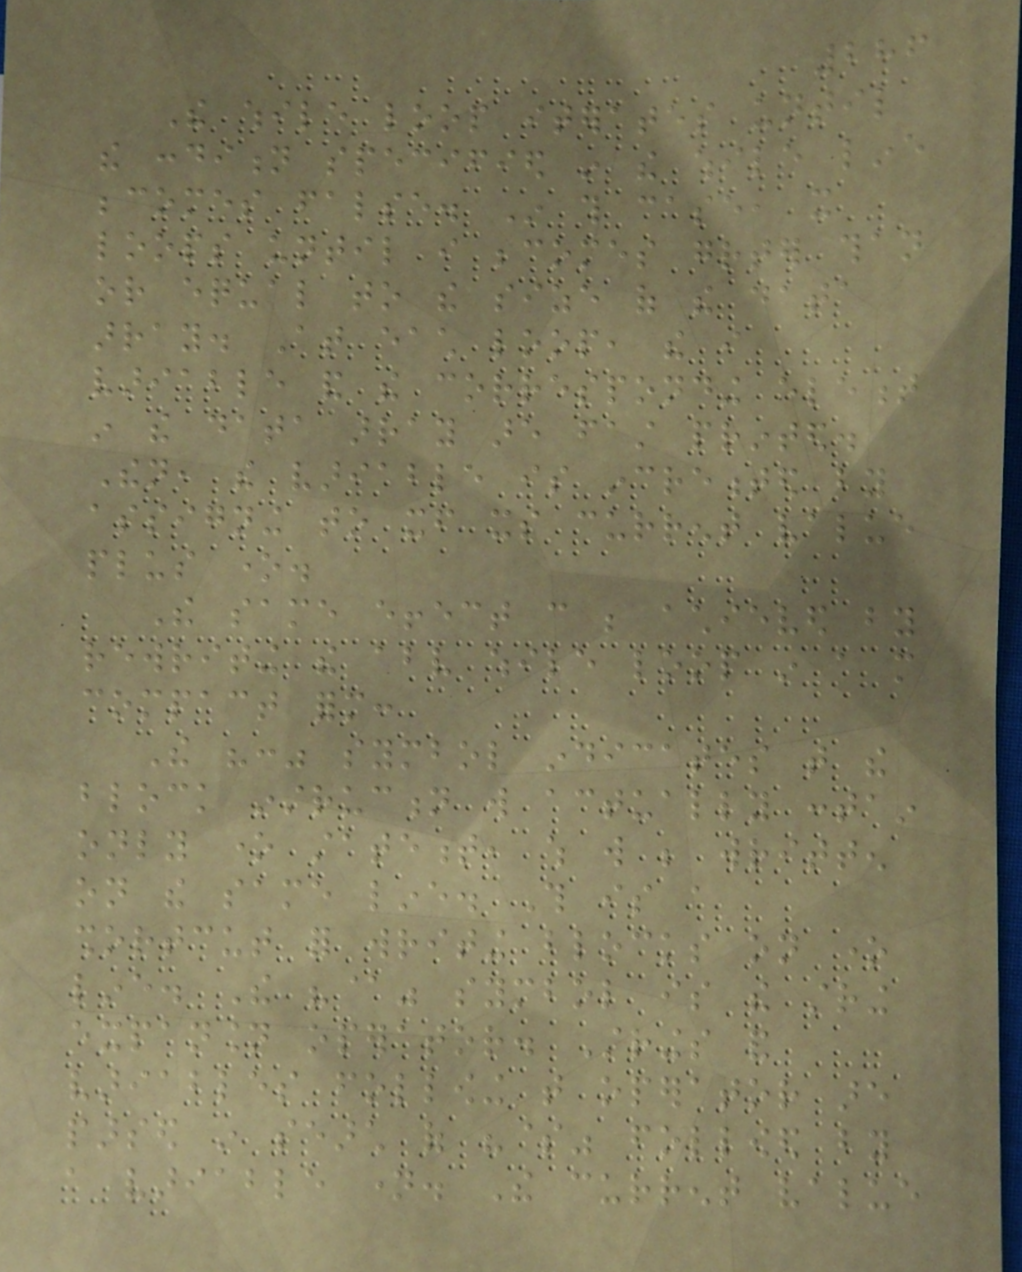286
The while loop iterates until
the condition specified in the while line
becomes false. In this case, it
loops until i becomes greater than
or equal to the size of the data
array. At each loop, the i
variable and the corresponding element
in the data array are fast printed.
Then, the variable is incremented by
assigning to itself its current value
plus one.
The same effect can be achieved by
rewriting the above while loop in a more
compact form:
The ":" symbol indicates that the
block instruction will actually contain
only one statement, which will be written
on the same line. This is a
shortcut for writing blocks on one
line. The "@" symbol is the string
expansion operator. Strings and
variables following that operator are
parsed in search of "$" followed by
a variable name. The current value
